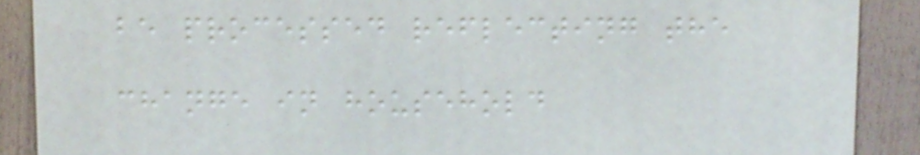be processed reflecting the
change in household
